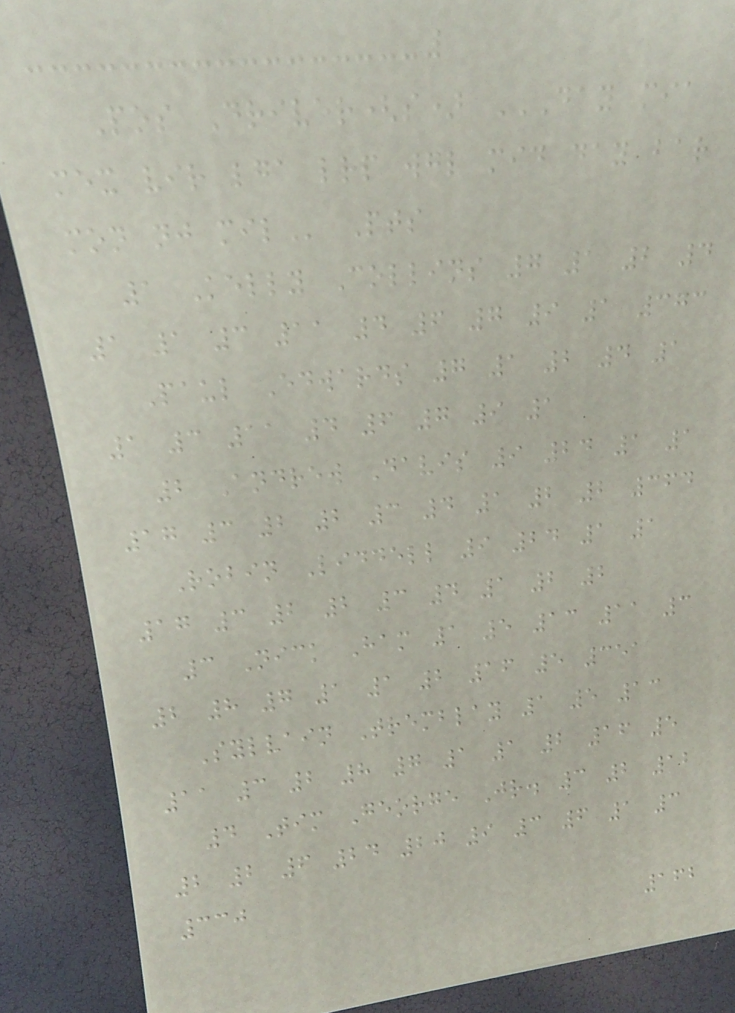Pos Driver(s) DAY MIA
MEX VIR LGA LRP WGL MID DAY BAR
MON NJ MIL Pts
1 Kelly Collins 7 1 2 4
1 1 3 11 4 6 7 9 1 373
Paul Edwards 7 1 2 4 1
1 3 11 4 6 7 9 1
2 Andrew Davis 9 24 1 1
17 3 2 2 3 4 1 2 2 364
Robin Liddell 9 24 1 1
17 3 2 2 3 4 1 2 2
3 Nick Ham 1 5 13 11 3
2 8 7 1 1 2 16 5 351
Sylvain Tremblay 1 5 13
11 3 2 8 7 1 1 2 16 5
4 Tim George Jr. 3 2 12
2 2 6 24 20 9 3 6 1 3
330
162
